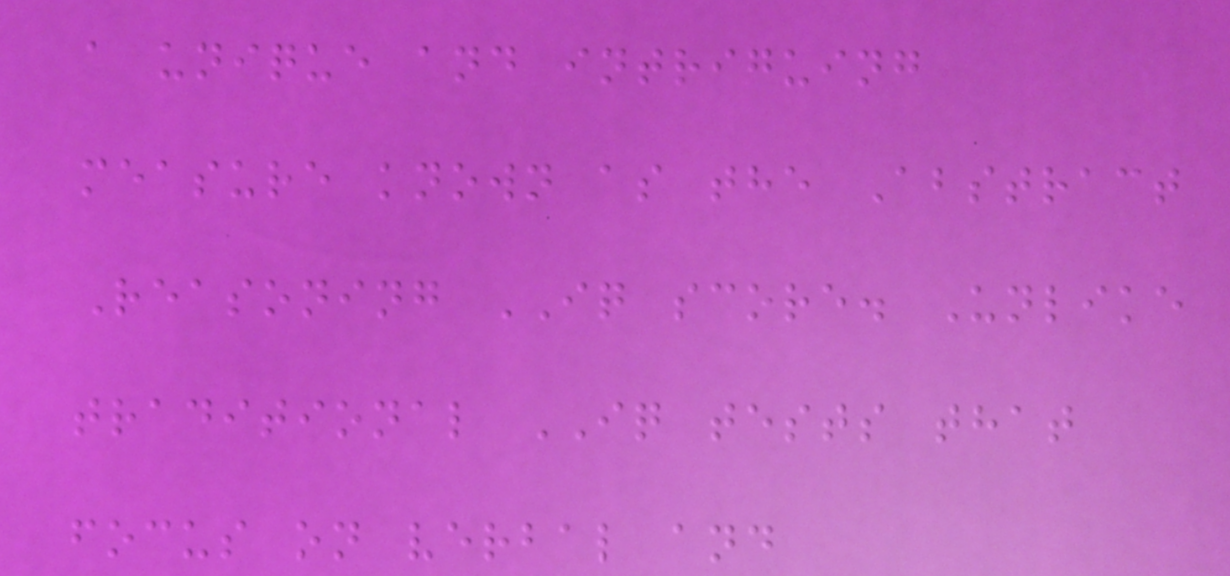a unique and intriguing
measure known as the Abstract
Reasoning IQ score. Unlike
traditional IQ tests that
focus on verbal and
